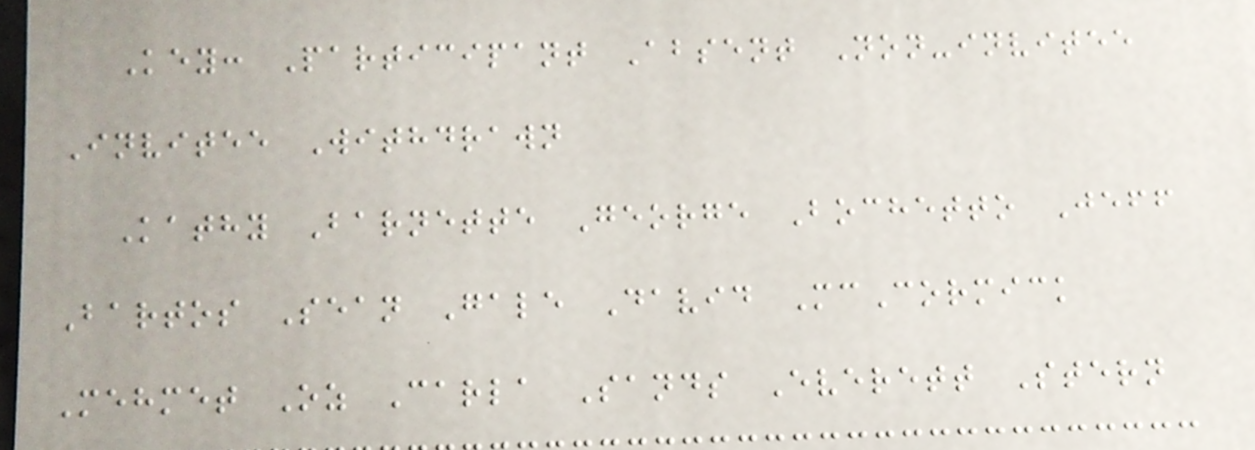Key: Participant Absent Non-invitee
Invitee Withdrawn
Kathy Barnette George Bochetto Jeff
Bartos Sean Gale David McCormick
Mehmet Oz Carla Sands Everett Stern
